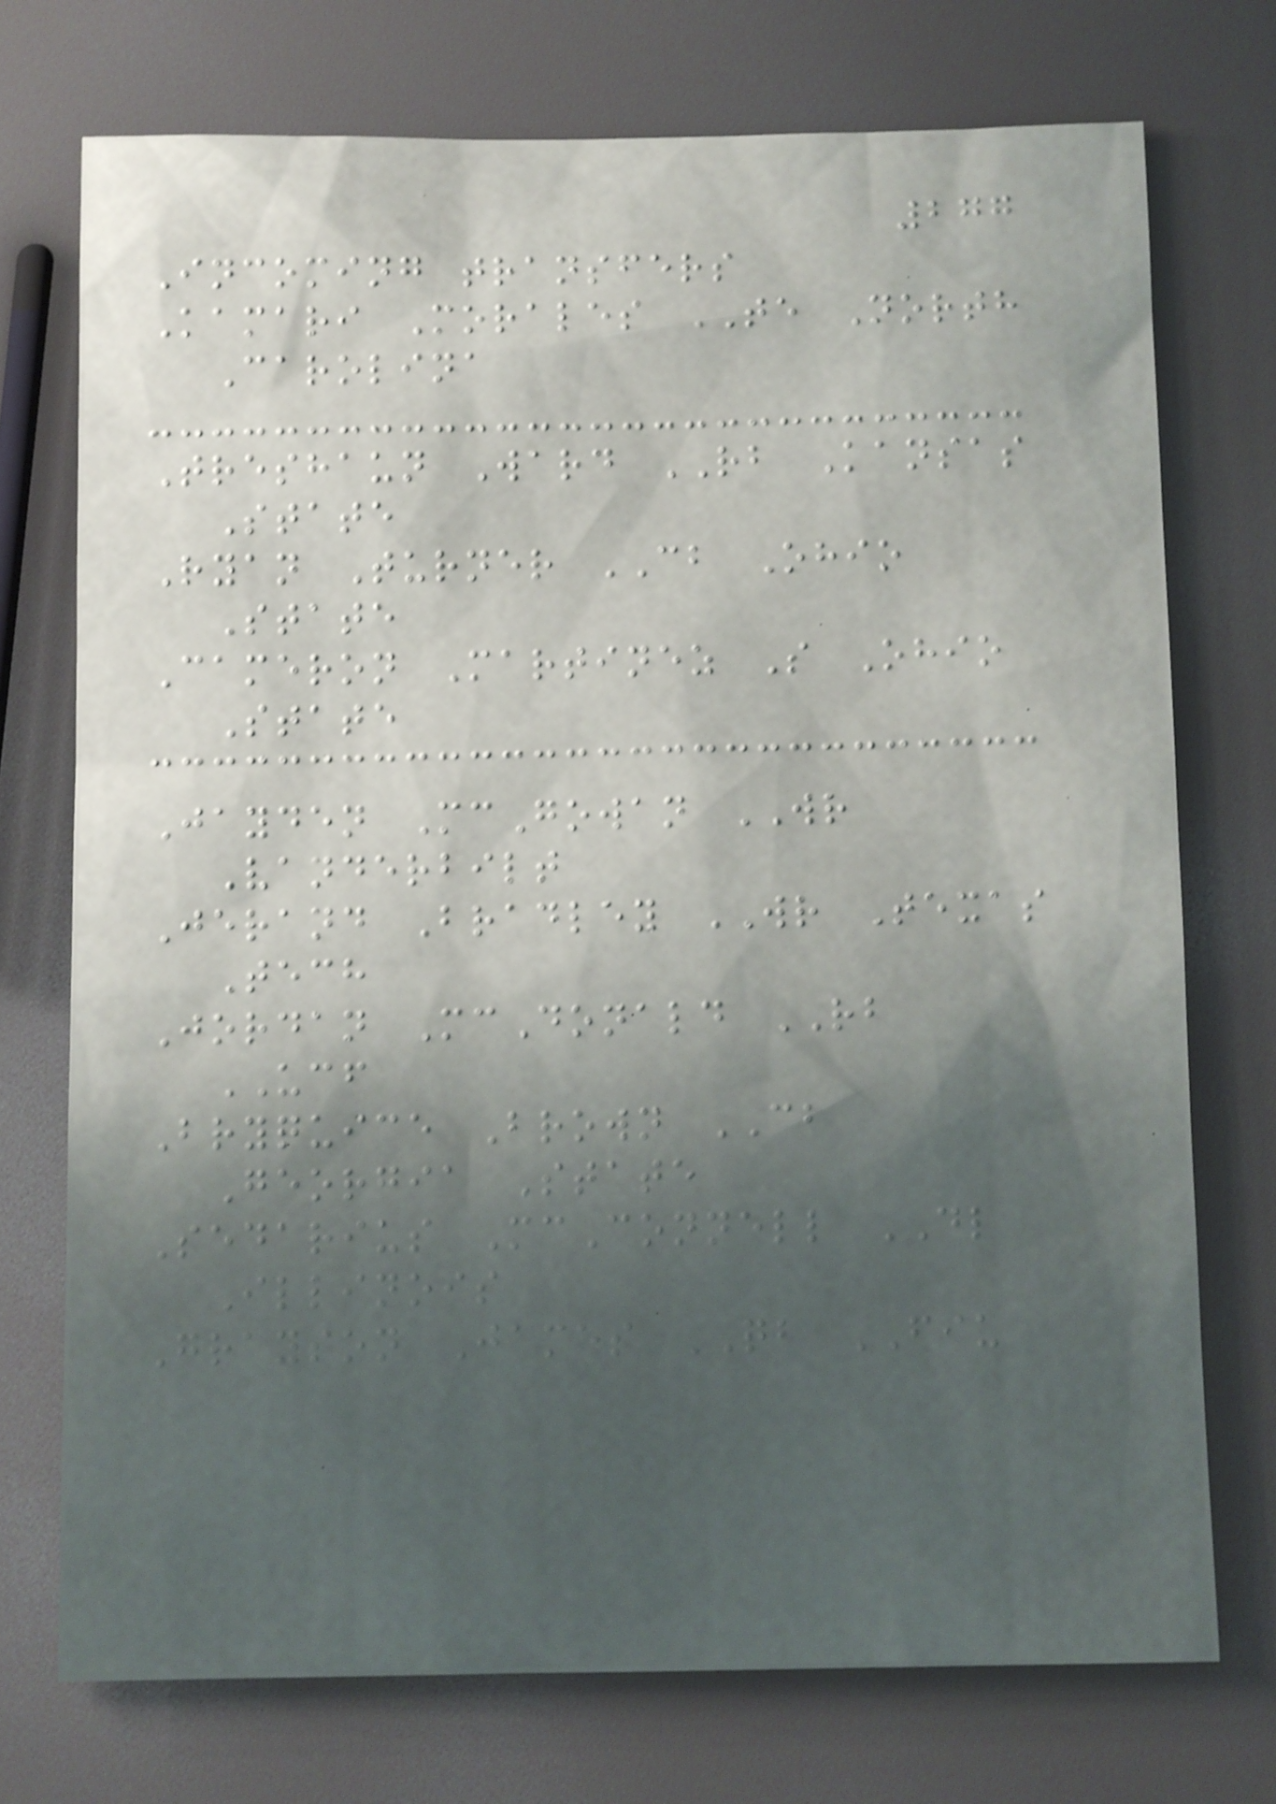277
Incoming transfers
Kamari Morales TE North
Carolina
Treshaun Ward RB Kansas
State
Ryan Turner CB Ohio
State
Cameron Martinez S Ohio
State
Jayden McGowan WR
Vanderbilt
Jerand Bradley WR Texas
Tech
Jordan McDonald RB
UCF
Bryquice Brown CB
Georgia State
Sedarius McConnell DL
Illinois
Grayson James QB FIU
